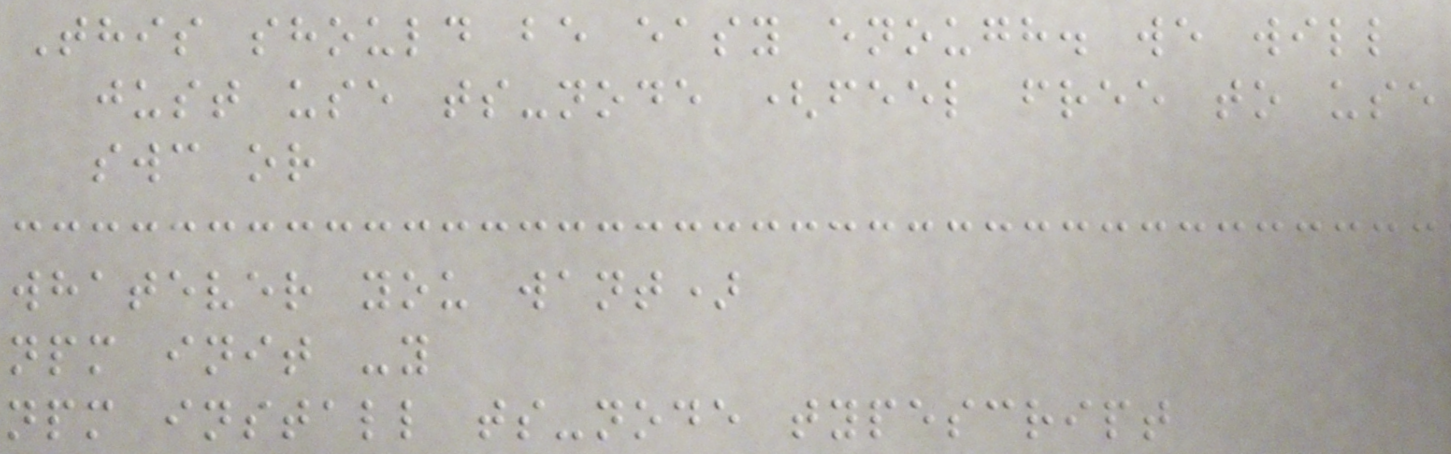This should be easy enough. we will
just use ts-node (feel free to use
swc or
whatever you want)
npm init -y
npm install ts-node typescript
